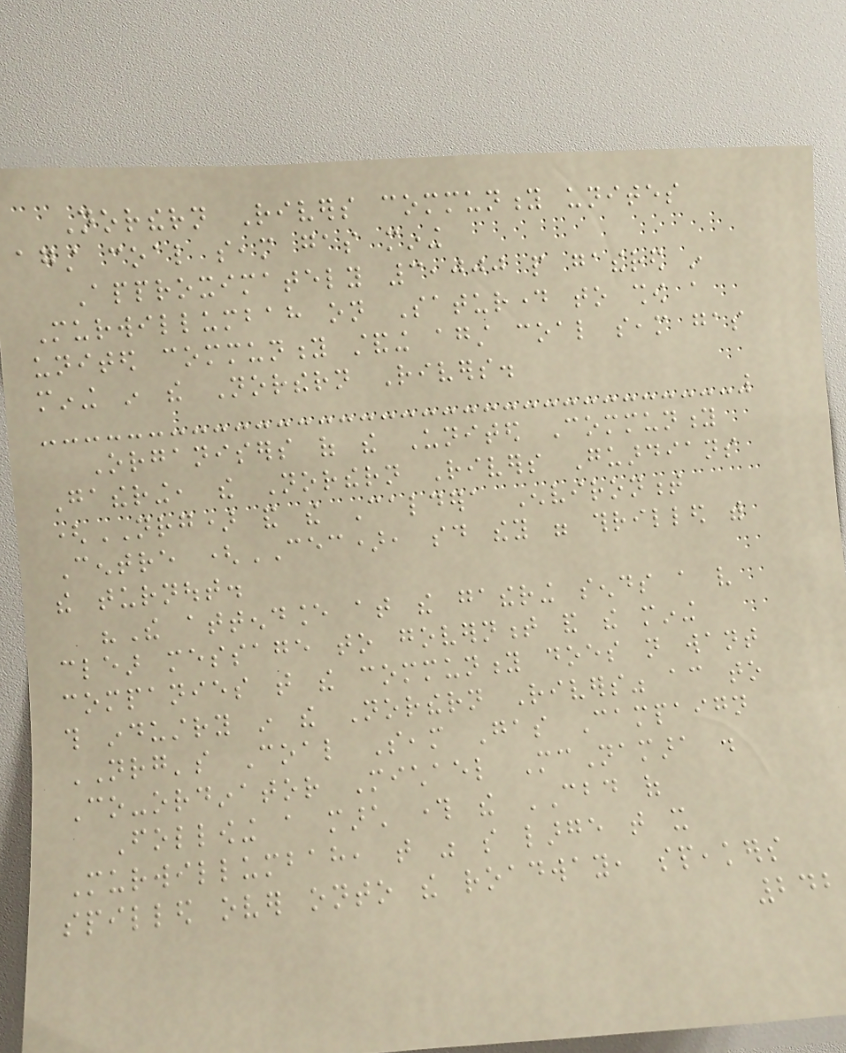Northern Rivers community unites
against coal seam gas mining
Approximately 3,000 people gathered in
Murwillumbah on Saturday to show a
united community standing against coal seam gas
mining in the Northern Rivers.
Organisers of the United Community
Gathering, the Northern Rivers Guardians
(NRG) and the Caldera Environment
Centre (CEC), said they were thrilled with
the turnout.
"The attendance at the gathering sends a very
clear message to government and the mining
companies that the community does not want
this industry in the Northern Rivers" according to
NRG's Coal Seam Gas Campaign
Co-ordinator Michael McNamara .
Following a march through the CBD of
Murwillumbah, that was so large that it
spilled over onto the roadway, speakers
242
